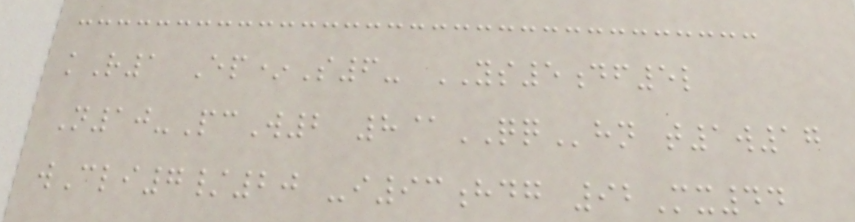kR1 Ep*S6- YS5df5l
N10-PcW2 8@QQhn t1w17
wCli7/20 -i93hdg 92Mx44
